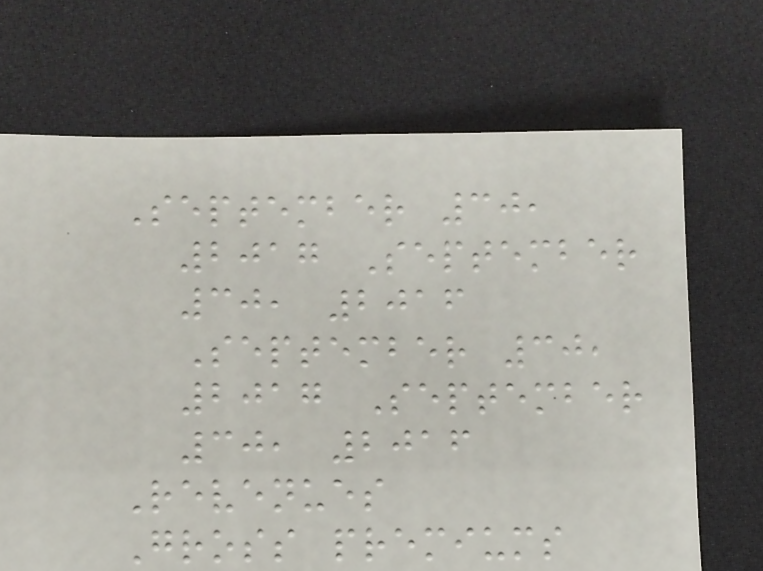September 30,
2017 September
30, 2016
September 30,
2017 September
30, 2016
Revenues
Gross premiums
